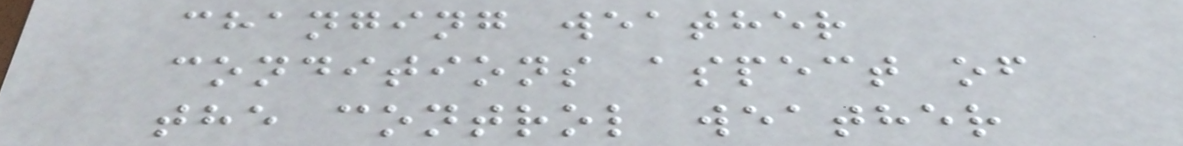changing weather
conditions aspect of
the control weather
